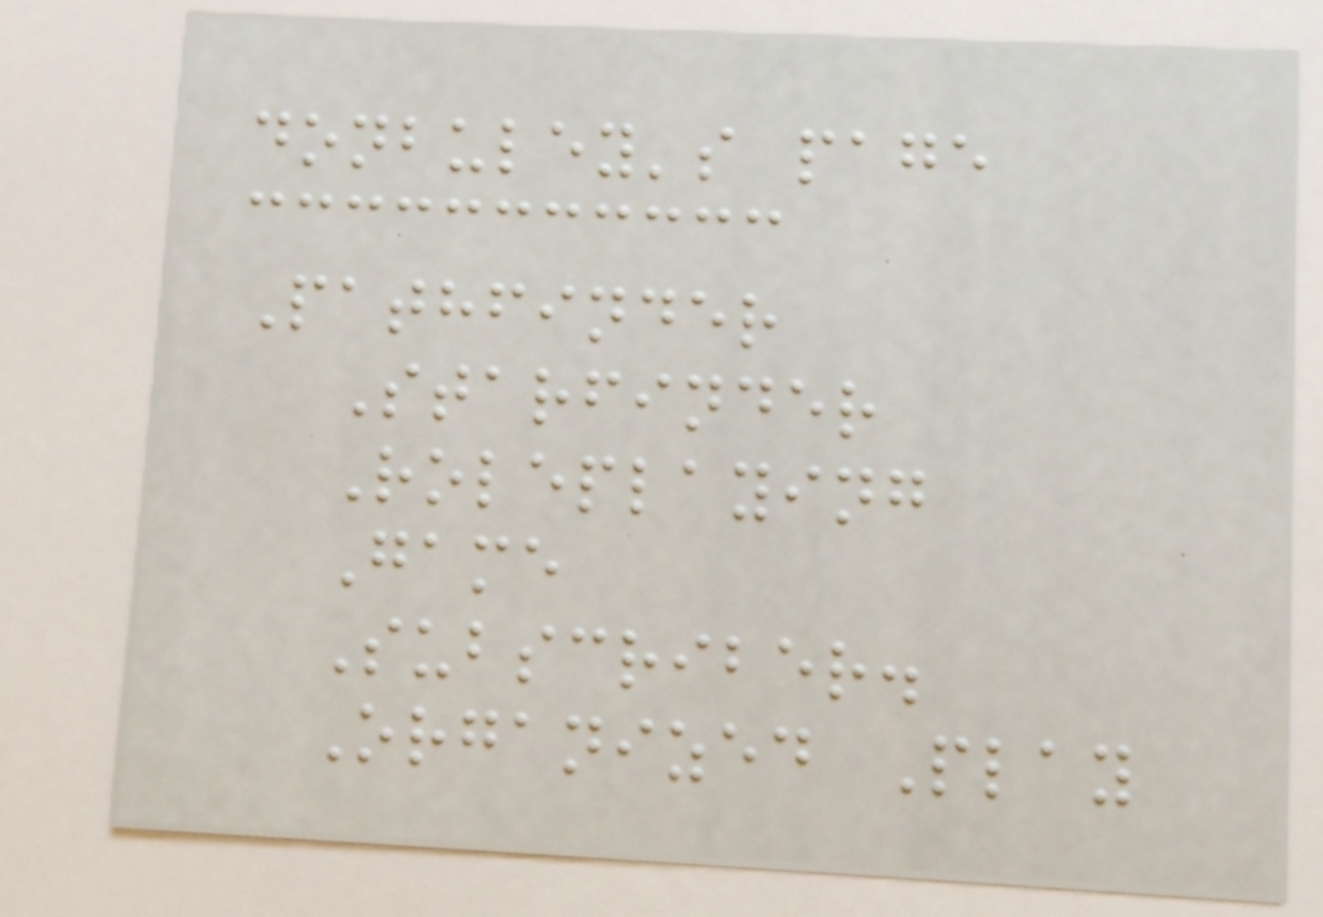donbuley's page
Pathfinder
Starfinder
Roleplaying
Game
Subscriber.
Organized Play
